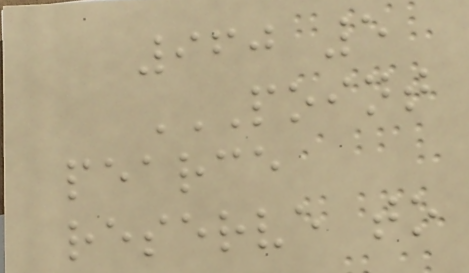960 5
POINT
PEARCE
RESERVE TO
